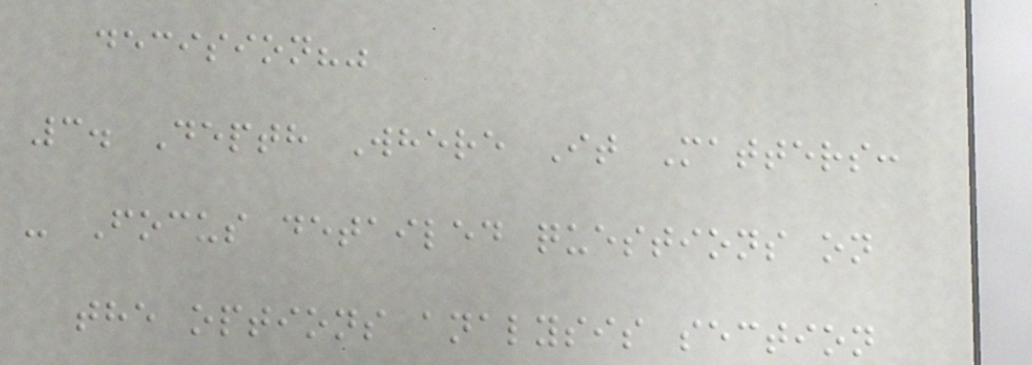decision?"
3. Depth Where It Matters:
- Focus detailed questions on
the options analysis section
